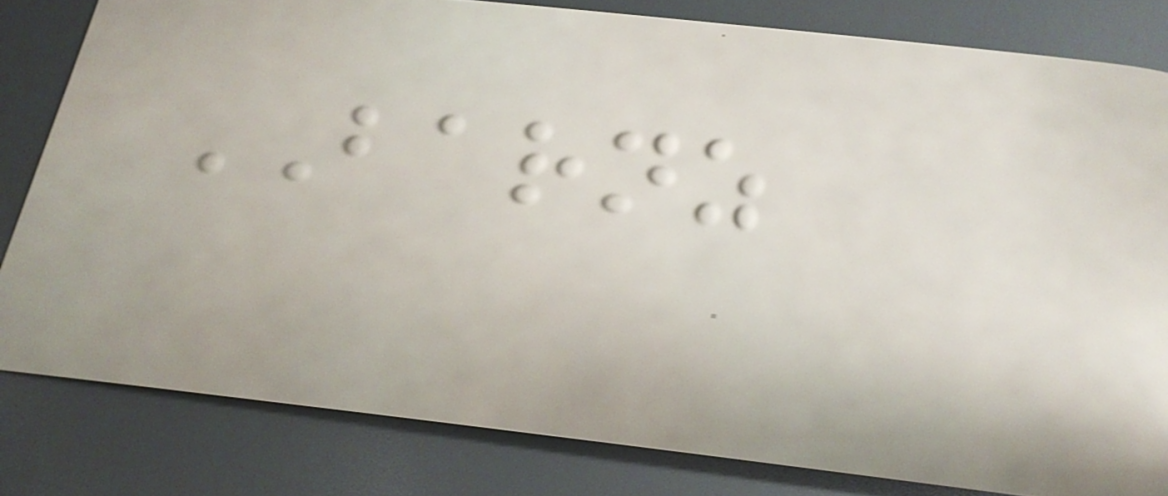BARNZ
